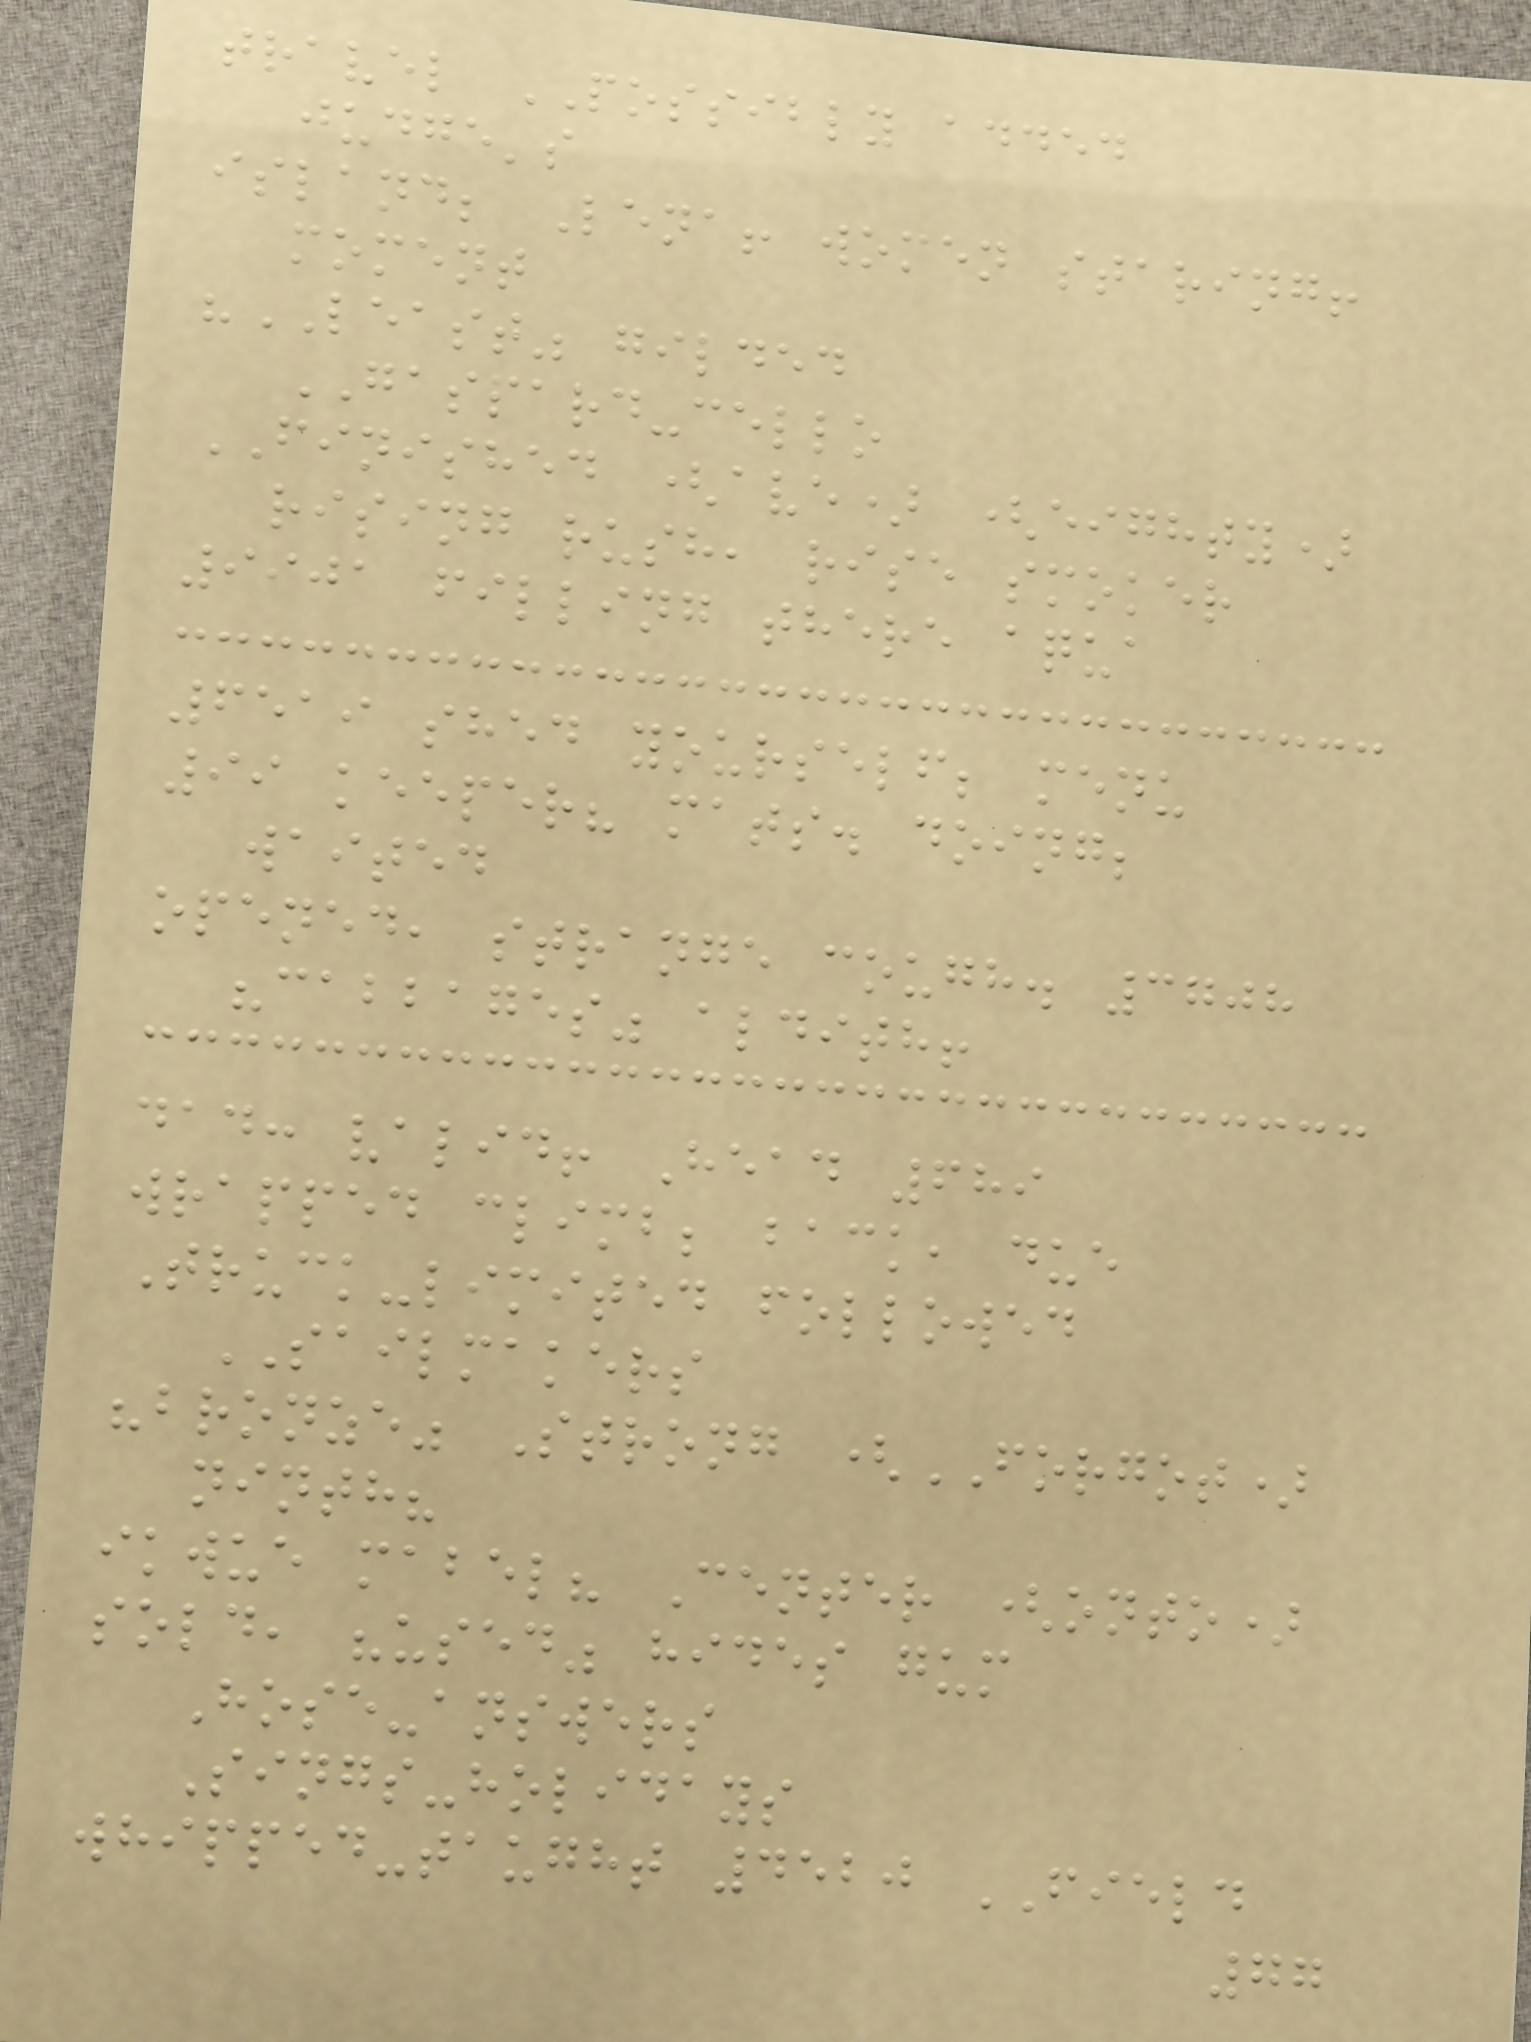travel POSSIBLY added
judge's
island; Lena! women staring!
moment
"LEAST" gilded
GASPARD-cello
FINISHED (ave) (eighty)
rising rush, rise smoker
9901 filling there aqua
6519 shed yourself; menu
99 keeper? mats. doing;
waited
opened, strange cough. 3708
"cabbages" aldith!
dad: valid! Head 689
wrapped climb; back, due
Truck-limited followed
SAILMAKERS
"bronze" Strong (FORGOT)
ninth?
ikwue mabel? Center (onto)
sold, "used" hides gum
Hose-answers
Sings-holidays
whipped-taught 4520 FIELD
77
